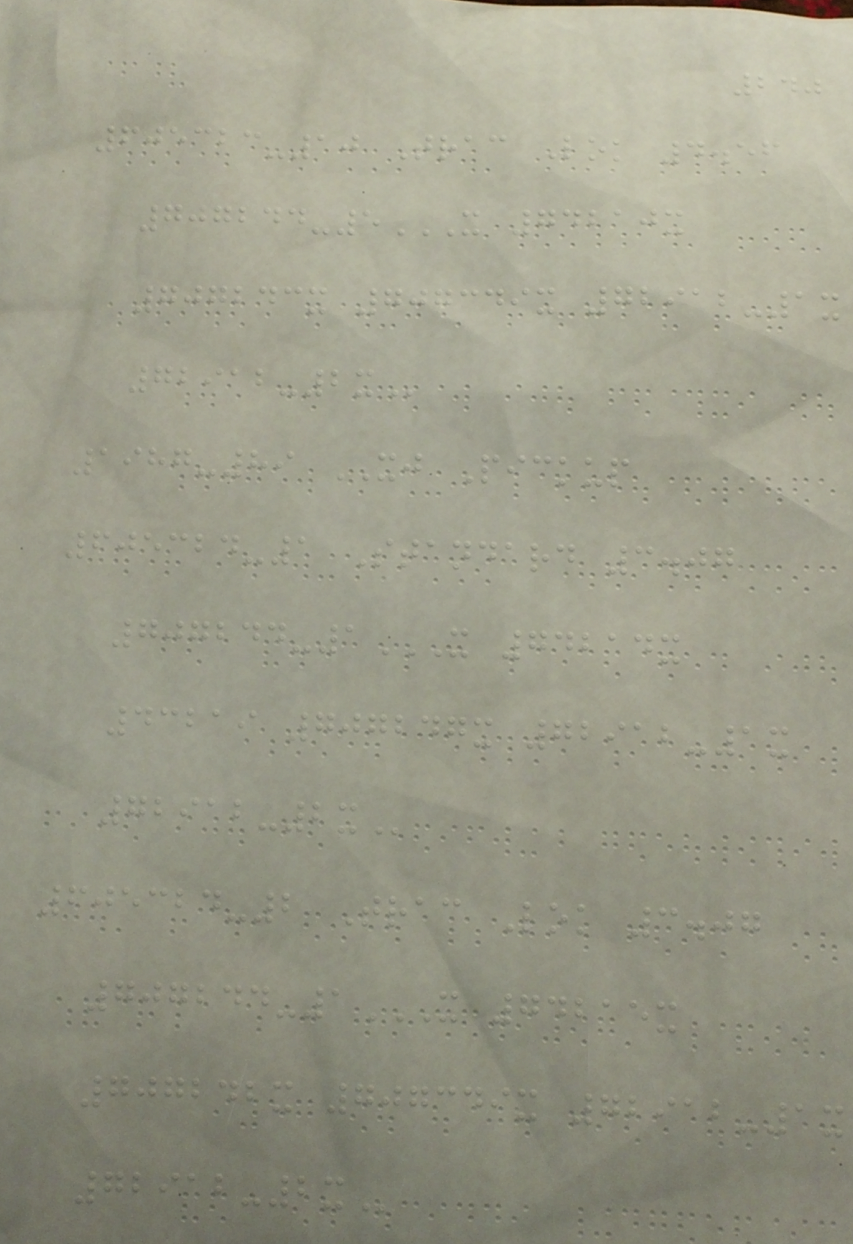240
605323-10 Trac Lok 4.56
707244-5X 74210X
707243X 707349X 72912-1X
72912-2X
1987-89 XJ Pickup
605324-1 Standard 3.07
707244-1X 74214X
43219 707247X 72912-1X
72912-2X
605324-2 Trac Lok 3.07
707244-1X 74215X
707242X 707349X 72912-1X
72912-2X
